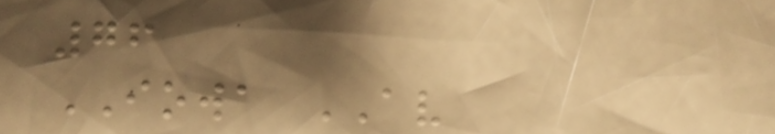76
IOWA AV
